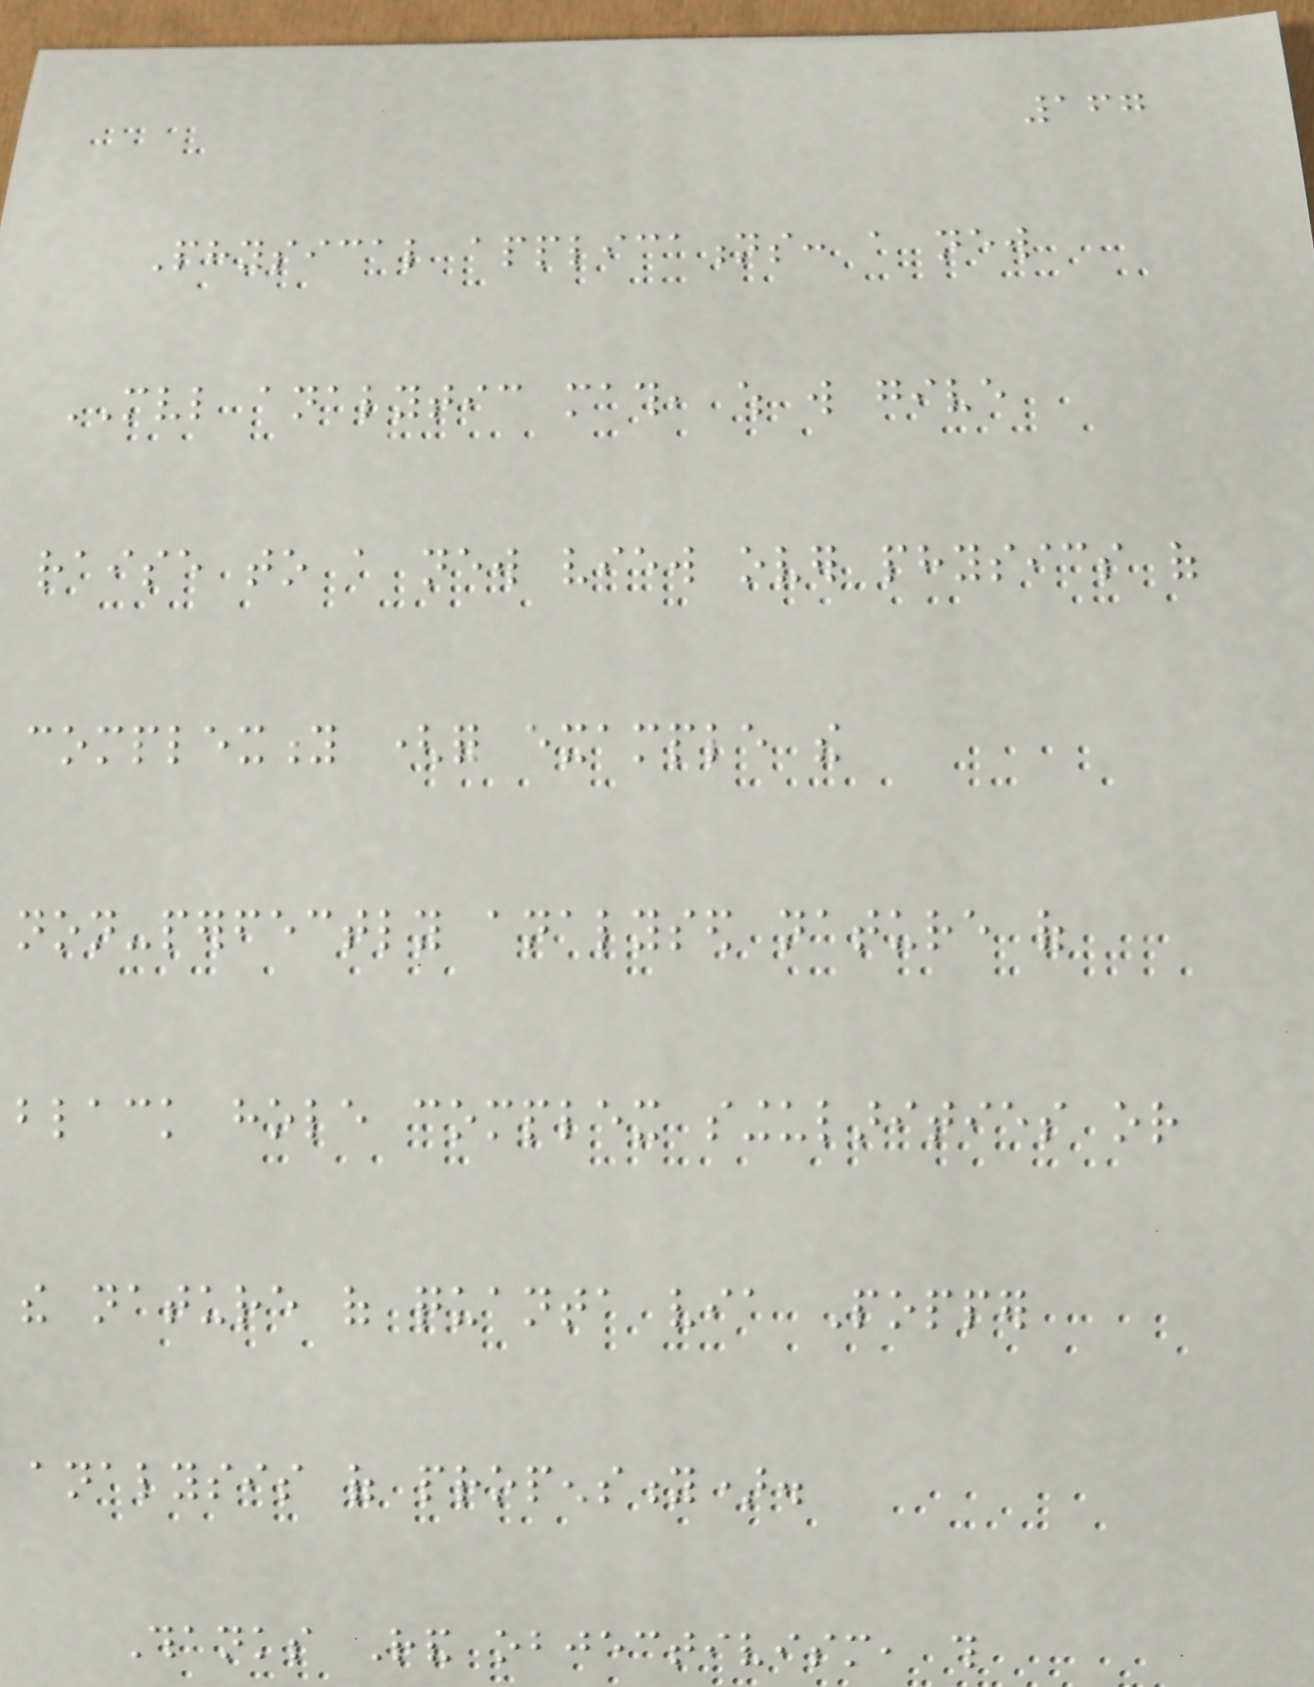167
Physical applications: a new
MVL analytic math, which will give
raise to a new view over physics of
complexity (for example the
non-perfectly analysed nature of
black hole complex singularities or
the nature of quanta via Popper
analysis of propensity).
Thanks Rand objectivism, this
